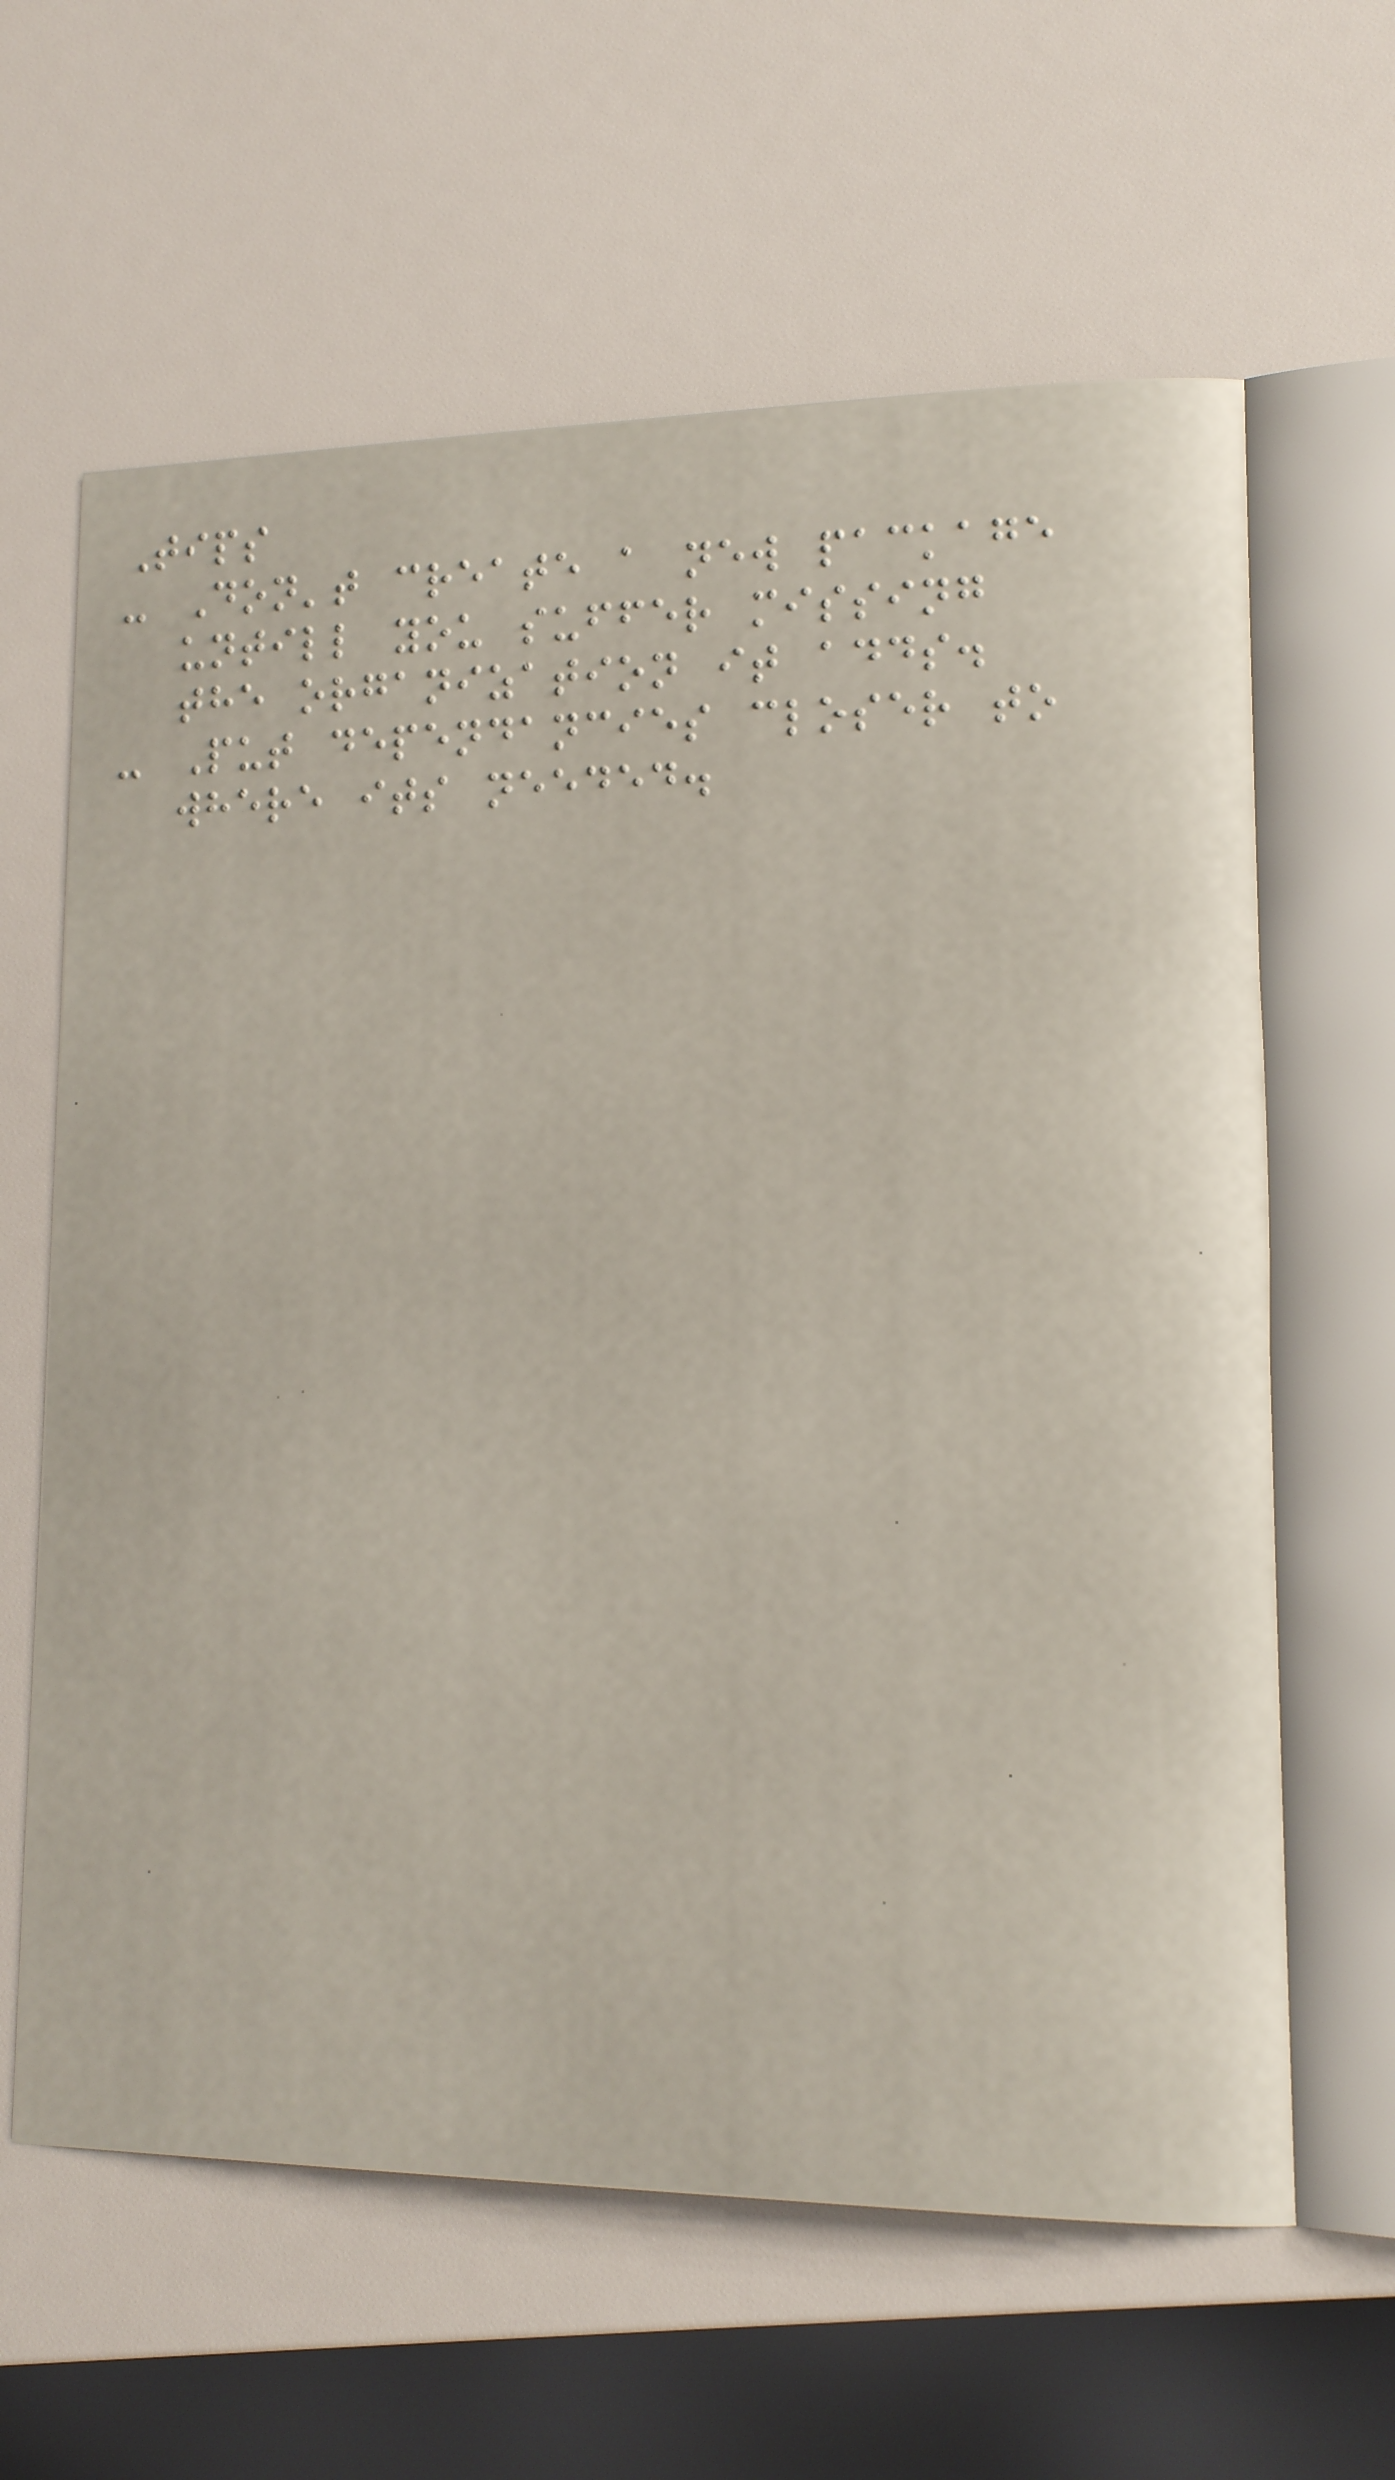Tips
- Don't create a new package
untill you suffer missing
the organization it adds.
- Put dependancies closer to
where its needed.
